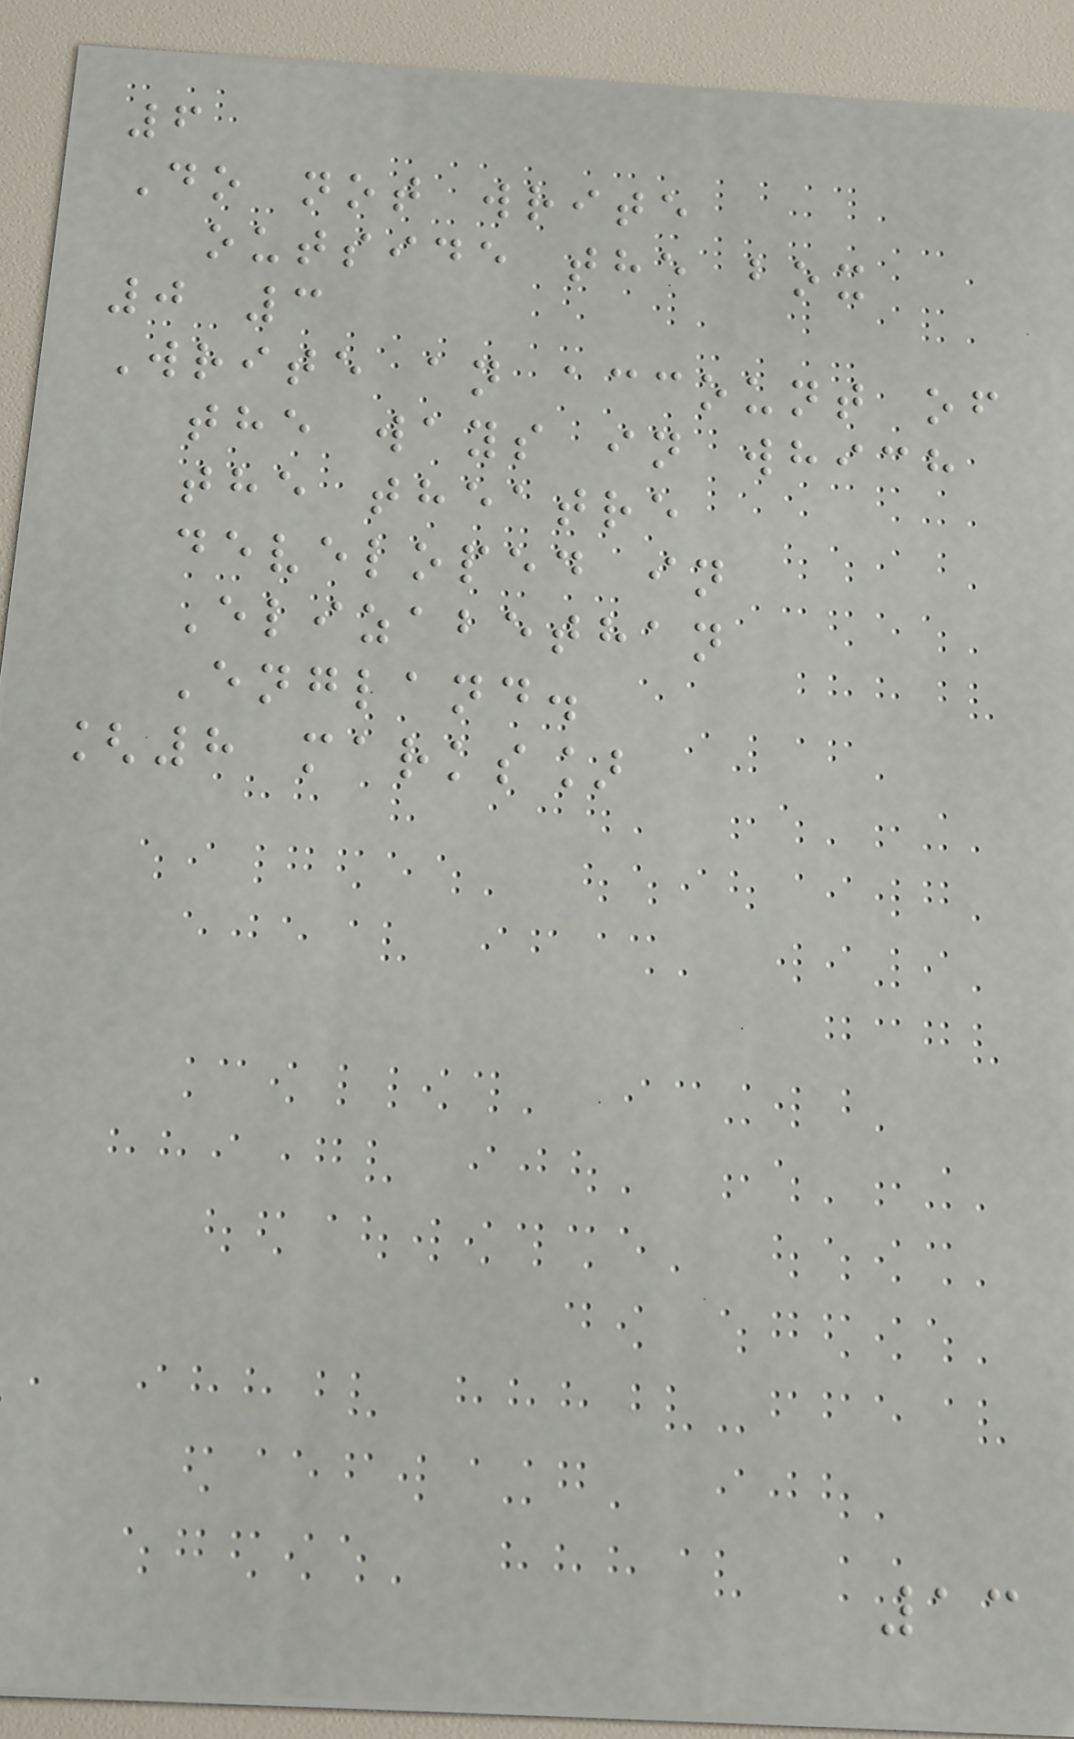6
Do not write
outside the box
0 3
Write an account of
the ways in which
the theatre
developed in
Elizabethan
England.
[8 marks]
13
